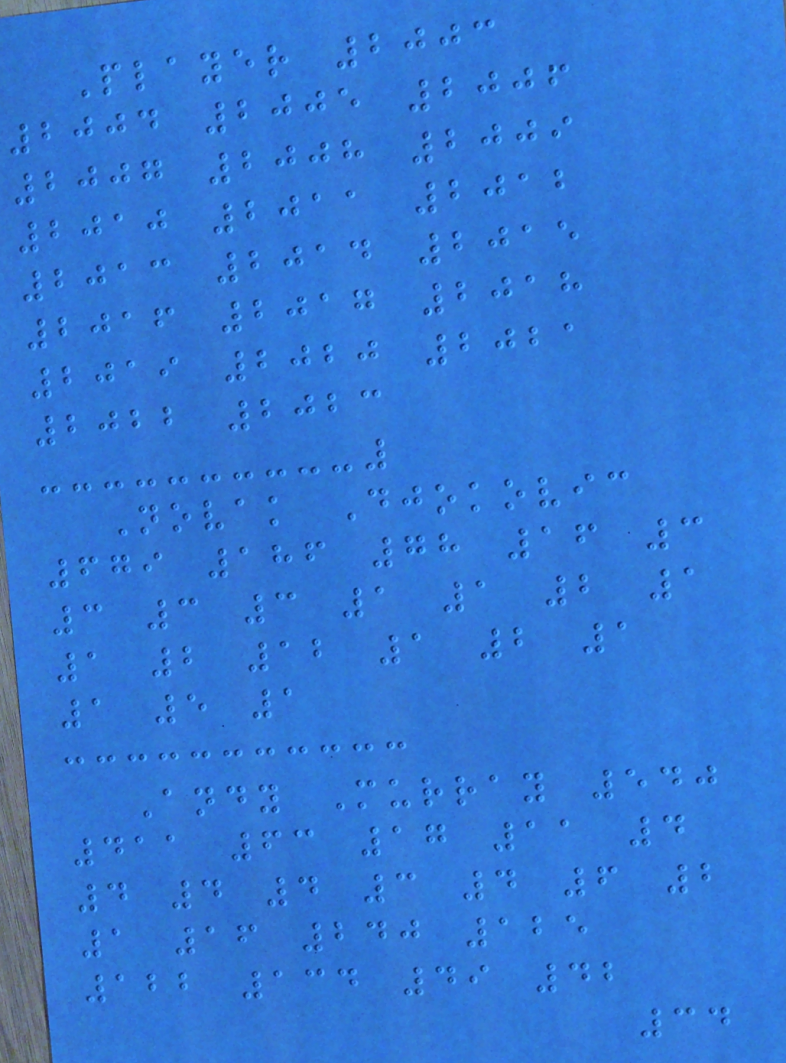Player 2003
2004 2005 2006
2007 2008 2009
2010 2011 2012
2013 2014 2015
2016 2017 2018
2019 2020 2021
2022 2023
Novak Djokovic
679 186 78 16 3
3 3 3 1 1 2 1
1 2 12 1 2 1
1 5 1
Andy Murray 540
411 63 17 11 4
4 4 4 3 4 6 2
1 16 240 125
122 134 49 42
34
